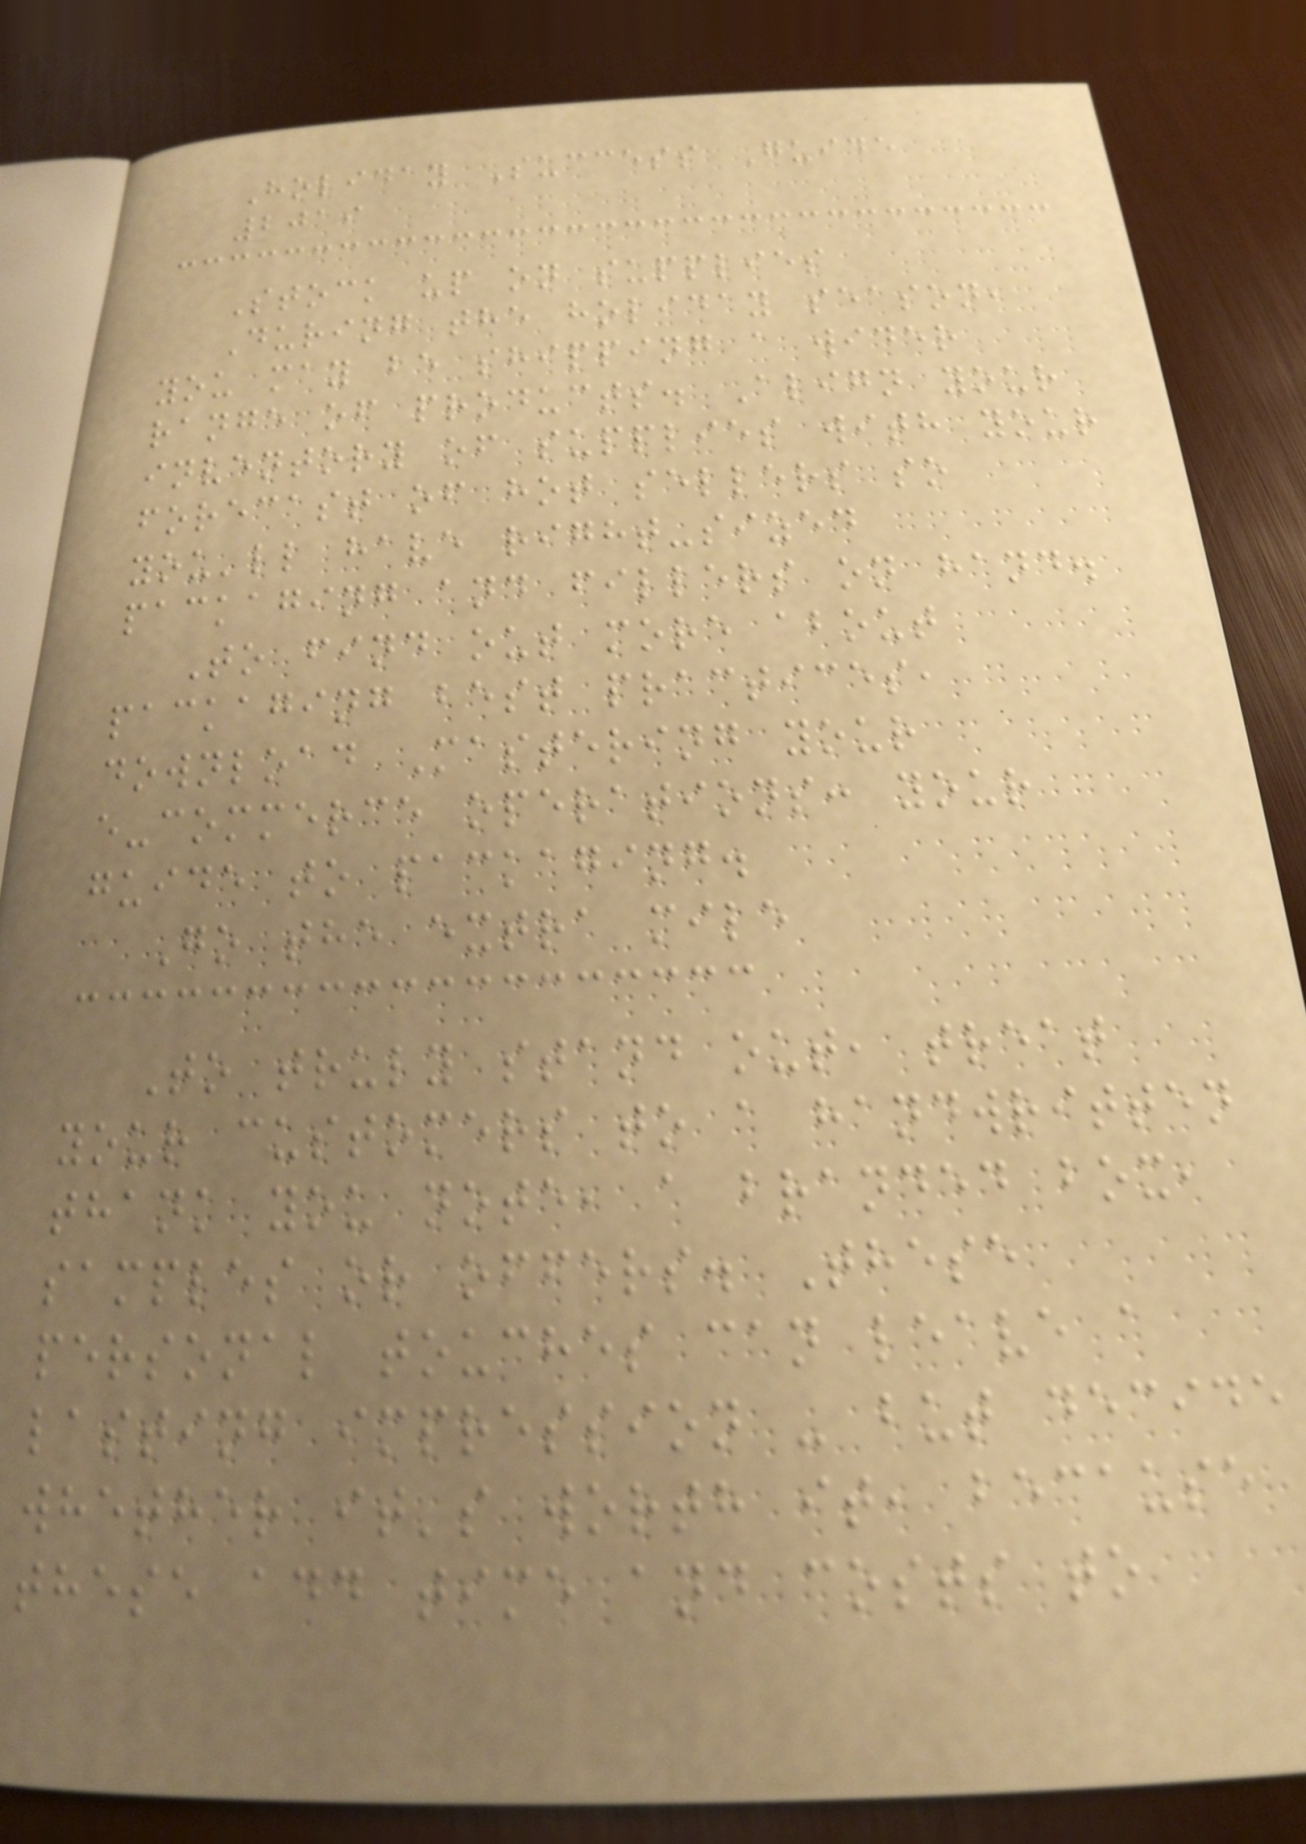Holiday Success Guide
2019
Stock up on supplies
During the holiday season,
you may be shipping a wider
range of products. Align your
inventory of supplies with your
forecast of hot sellers so
you'll have right-sized
packaging and fillers on hand.
To find out more about
packaging best practices,
download Mastering your
e-commerce operations: your
guide to packaging.
Go the extra mile
To truly stand out, treat
your customers to a handwritten
thank you note, a branded box,
samples or offers. These
personal touches can leave a
lasting impression - but decide
whether it's worth it, because
these add time and costs to
